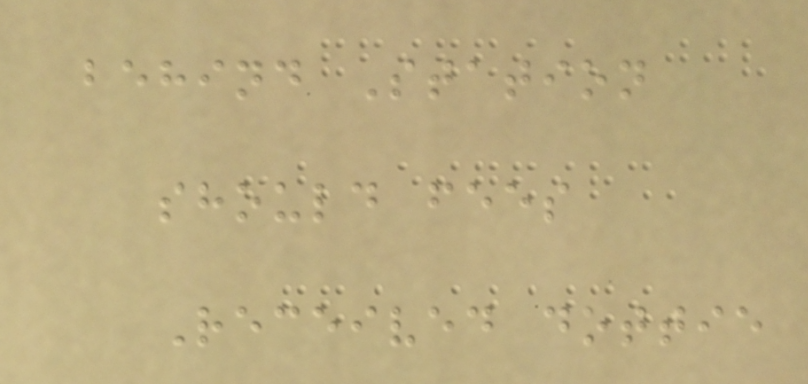behind Station
should fees
Received dottie
